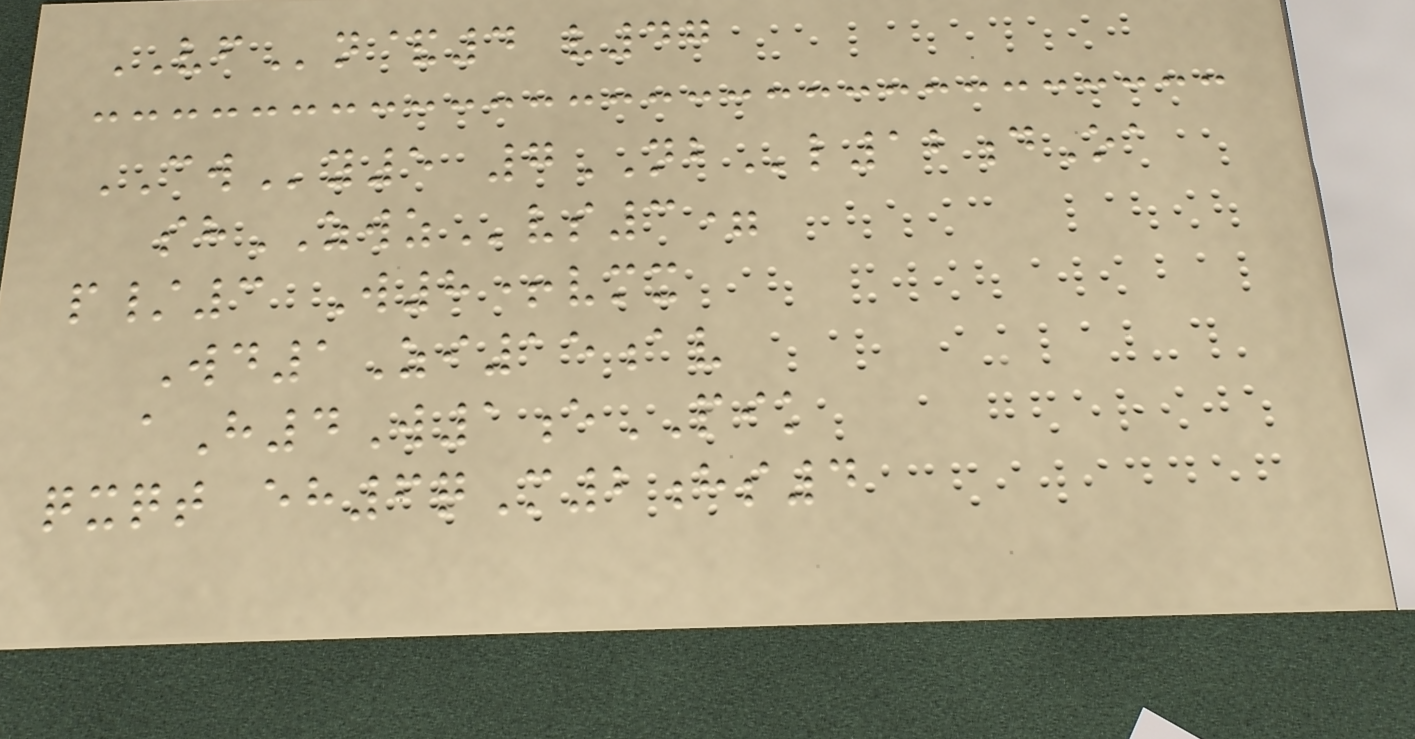VFn&4 v47
CWy5 7NBl12dOa
shZWZvs3=
p/3 W8+vmx
Wd1Zi15av
aH4W1ePIK
qxqt eh6qM2hs4
